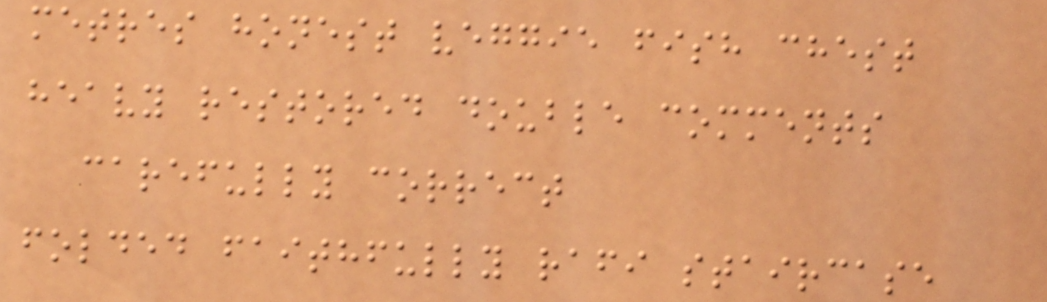metres honest veggie fish chest
heavy restored double comments
carefully correct
folded faithfully rafi staircase
